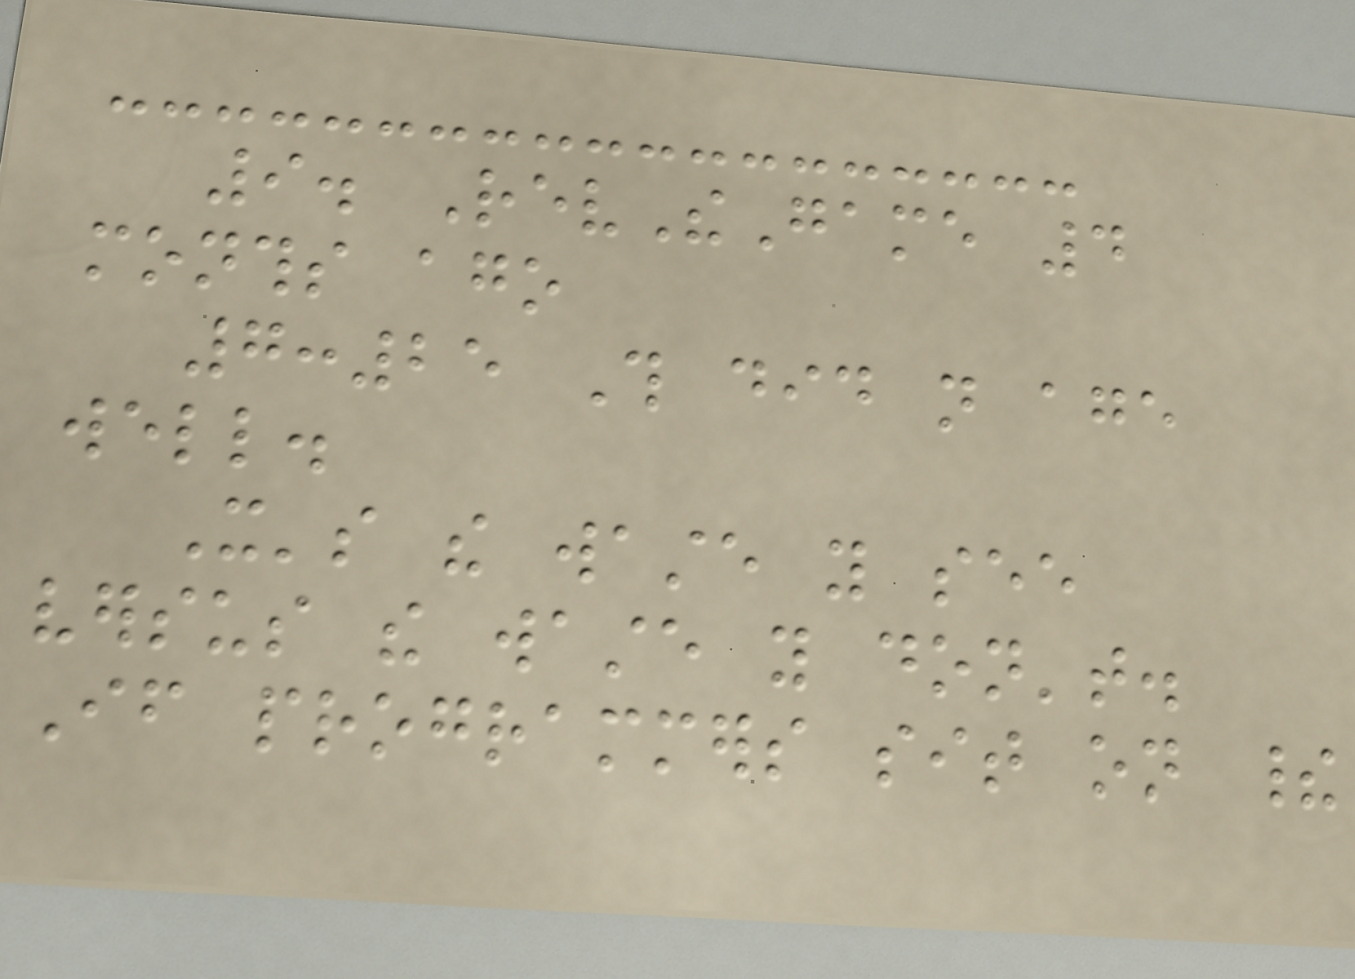9. RevTheGame 4
months ago
7:25 This did not age
well.
It's the waste you see
versus the waste you don't.
If programmers sit on their
